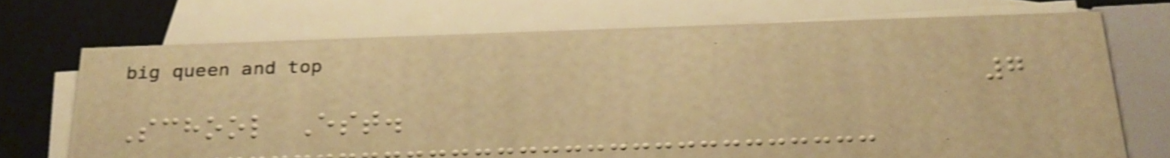7
School Est.
